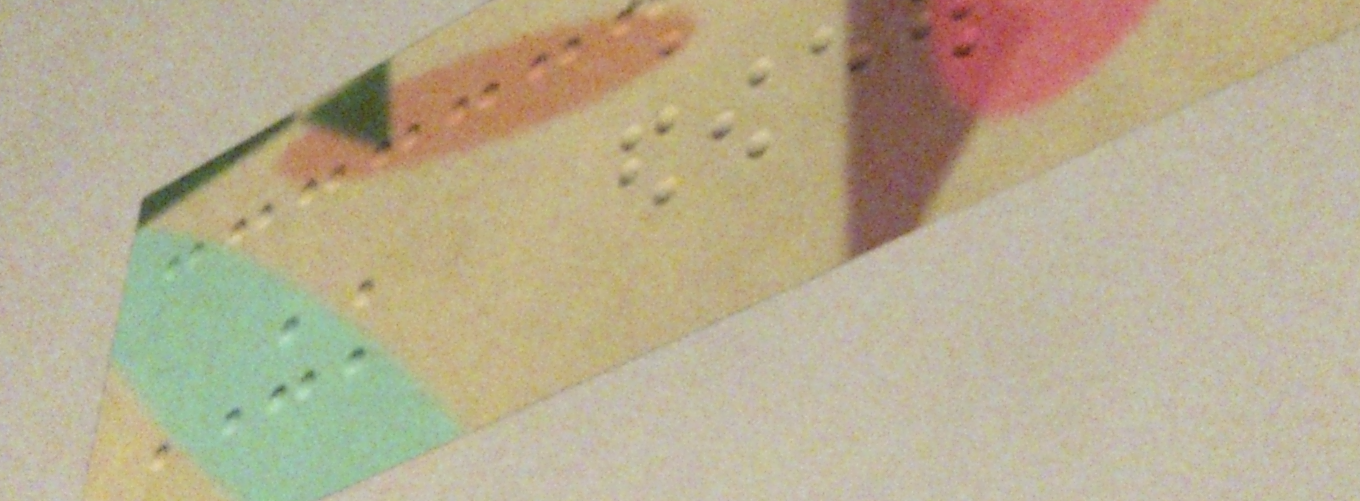UK
